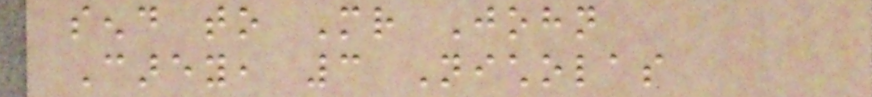send to Mr John
Carey, 3 Nicholas
